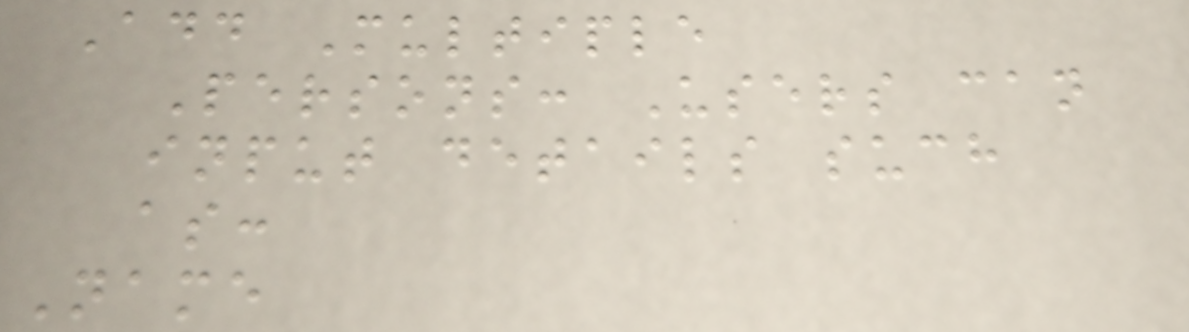Add Multiple
Persons: Users can
input details such
as:
Name
